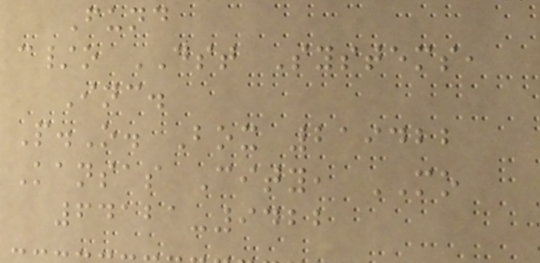Fund
c/o DST Systems,
Inc.
P.O. Box 219422
Kansas City, MO
64121-9422
